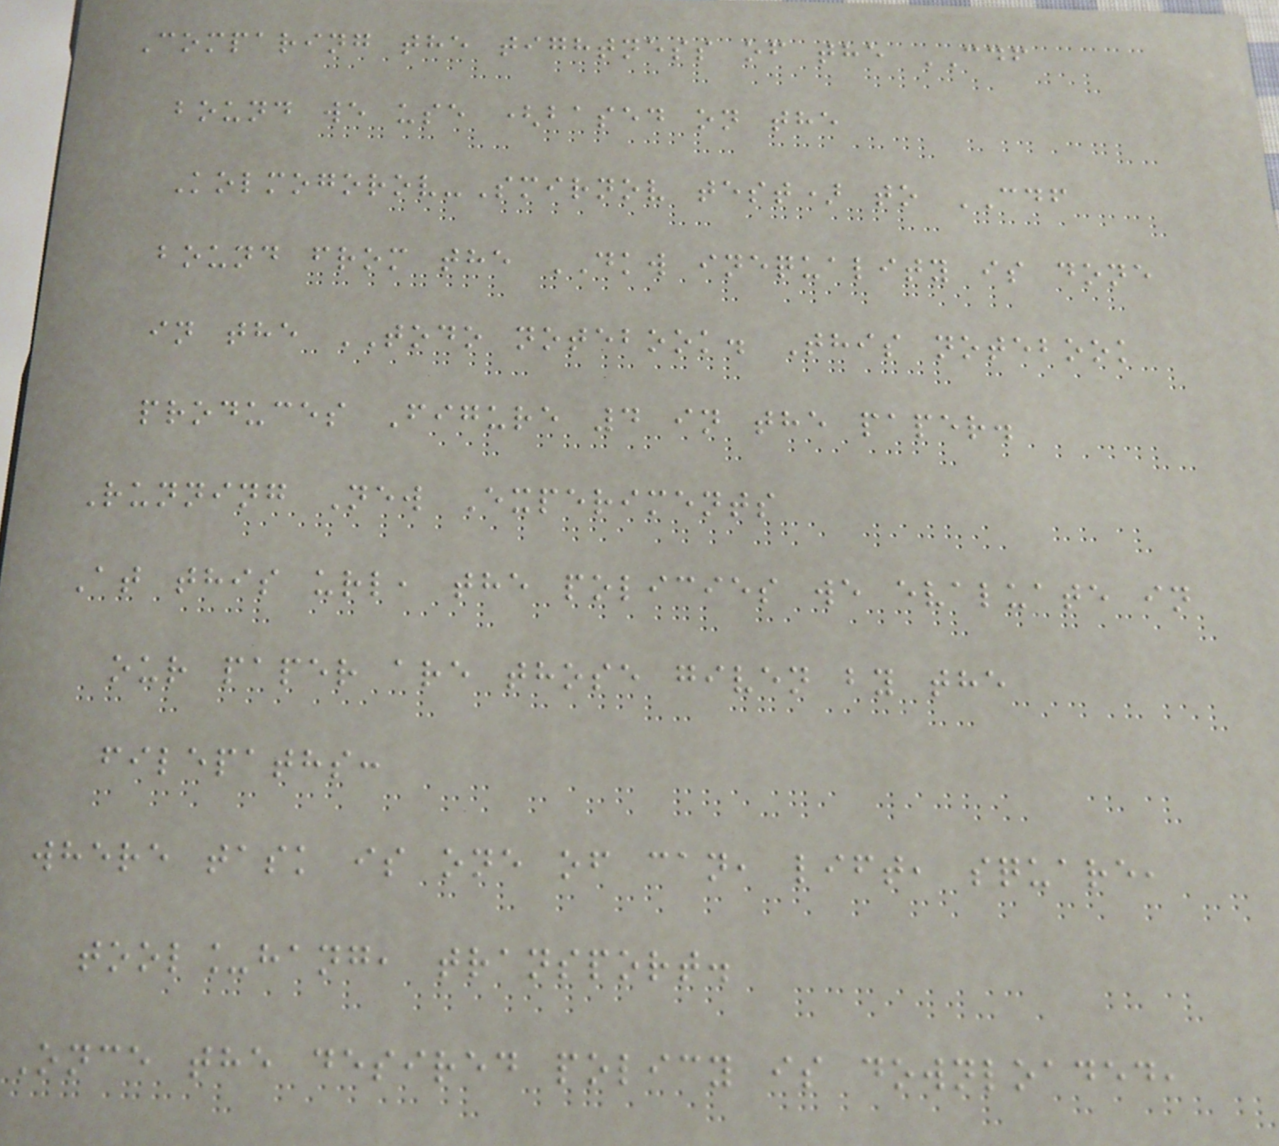Comparing the tightness of the CDF
bound we use (based on the
Kolmogorov-Smirnov test) to CDF
bound from the DKW inequality is done
in the TODO notebook. This notebook
produces Figure 4 in the paper.
Running New Experiments
At this url, the policies we evaluate in
our paper are those given by the
filepaths:
where task is one of can, lift, square,
tool_hang, transport.
Once the desired policy is downloaded,
